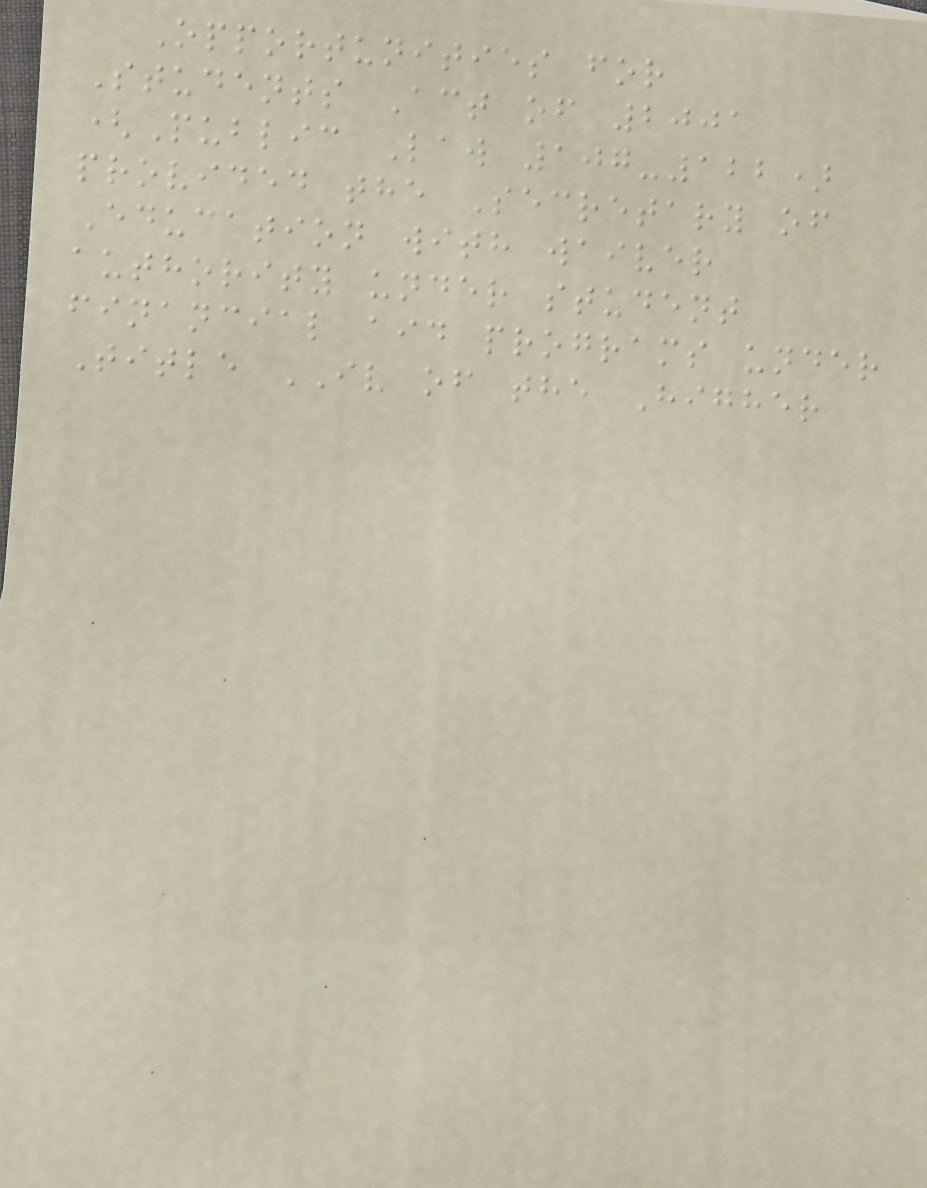Opportunities for
Students Act of 2001
(Public Law 107-122)
provided the Secretary of
Education with waiver
authority under student
financial aid programs under
Title IV of the Higher
